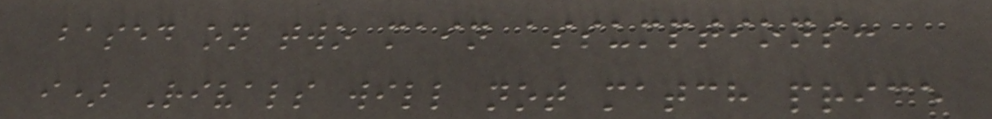based on two main assumptions:
i) Rivals will not match price
